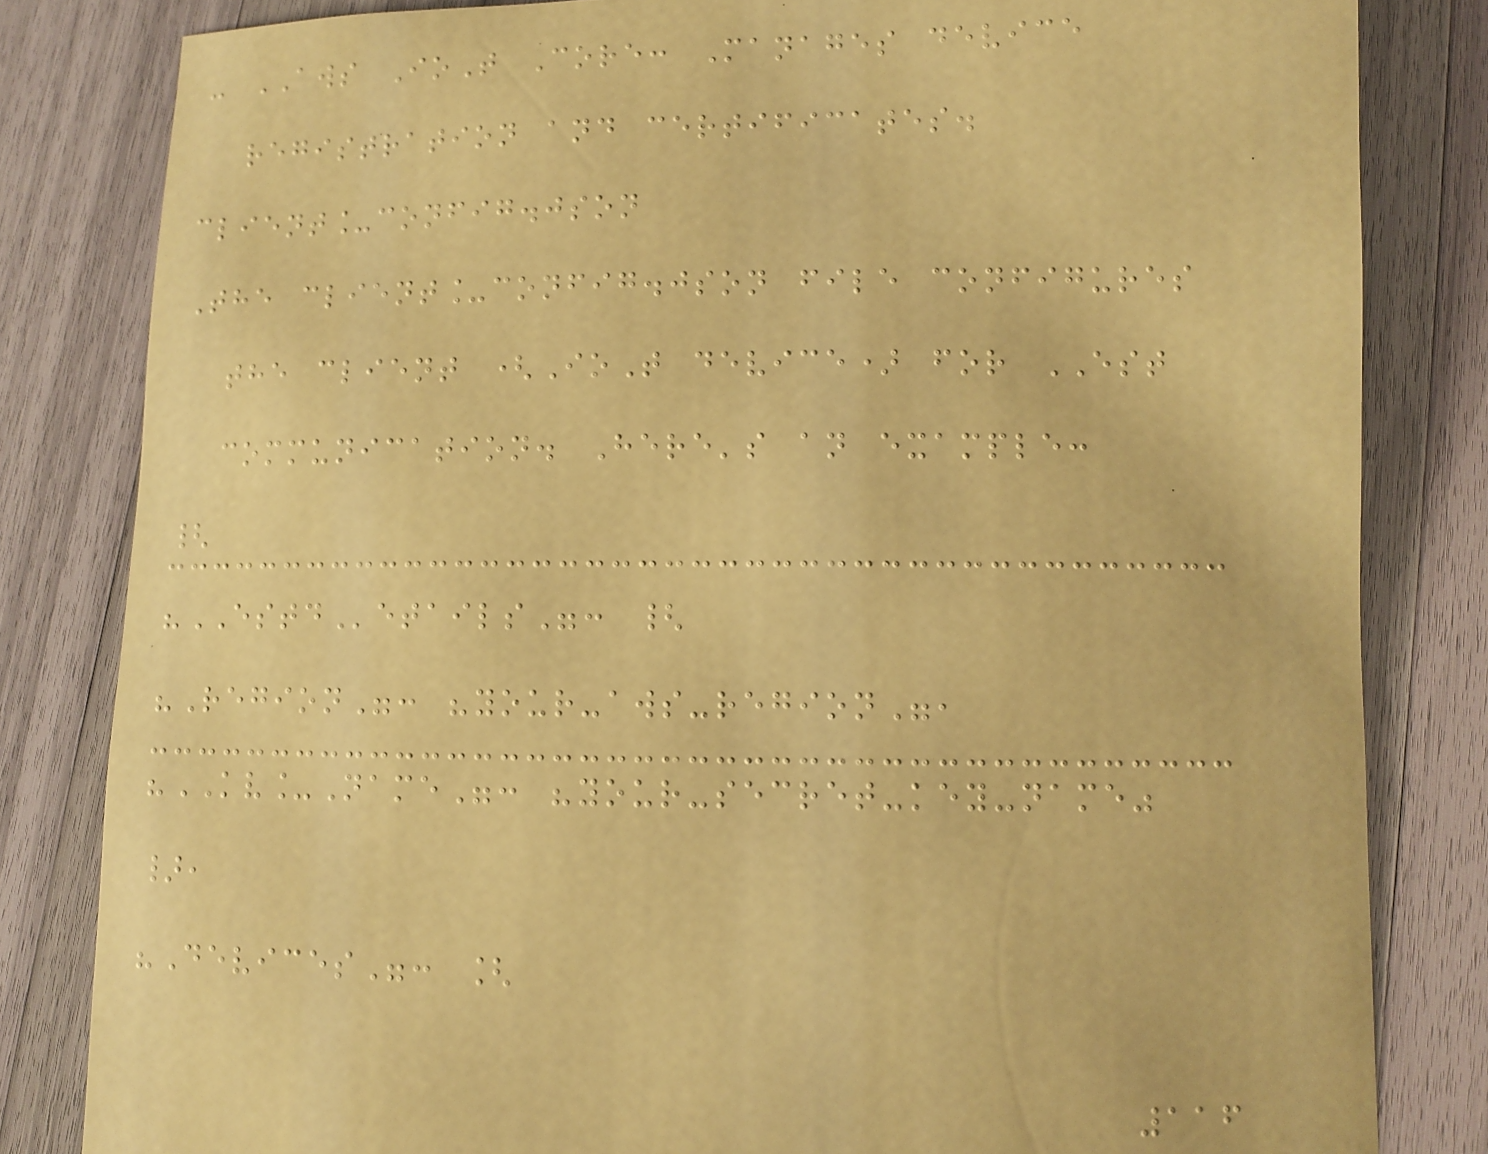- AWS IoT Core: Manages device
registration and certificates.
client_config.json
The client_config.json file configures
the client (IoT device) for EST
communication. Here's an example:
{
"ESTDetails": {
"Region": "your-aws-region",
"KV_Name": "your-secret-key-name"
},
"Devices": [
116
